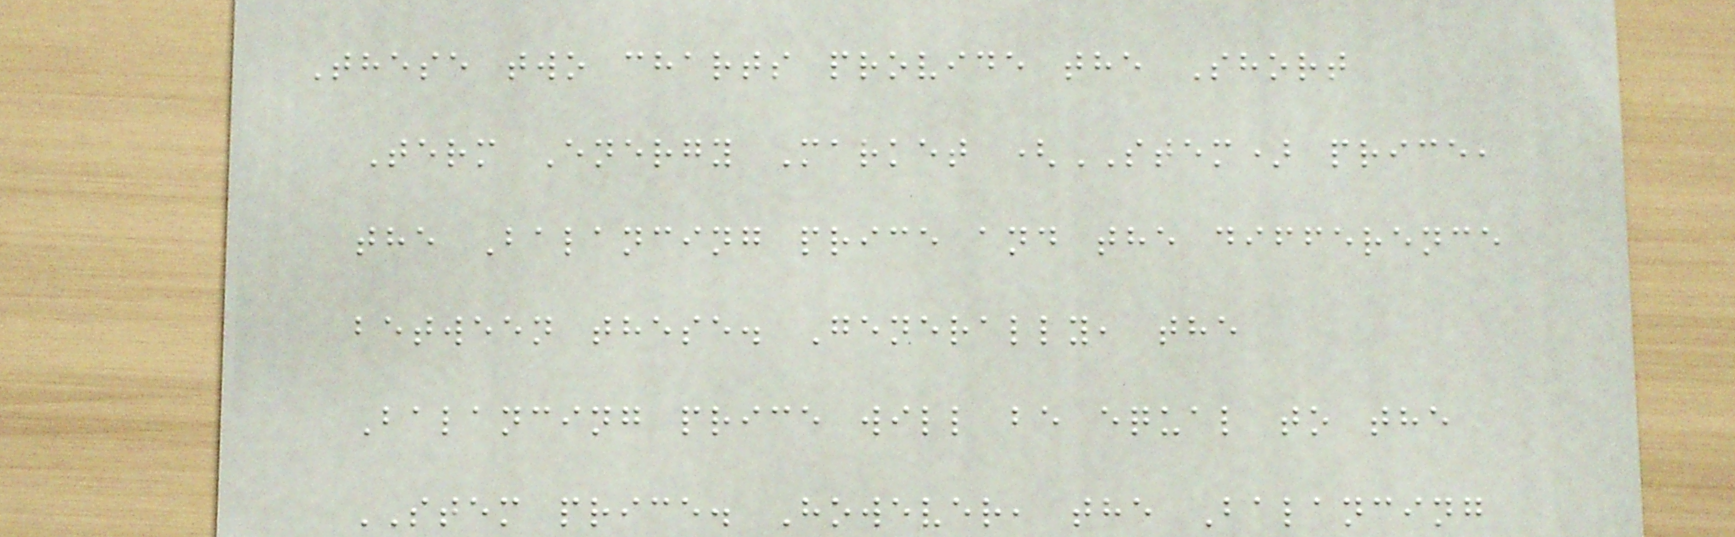These two charts provide the Short
Term Energy Market (STEM) price,
the Balancing price and the difference
between these. Generally, the
Balancing price will be equal to the
STEM price. However, the Balancing
